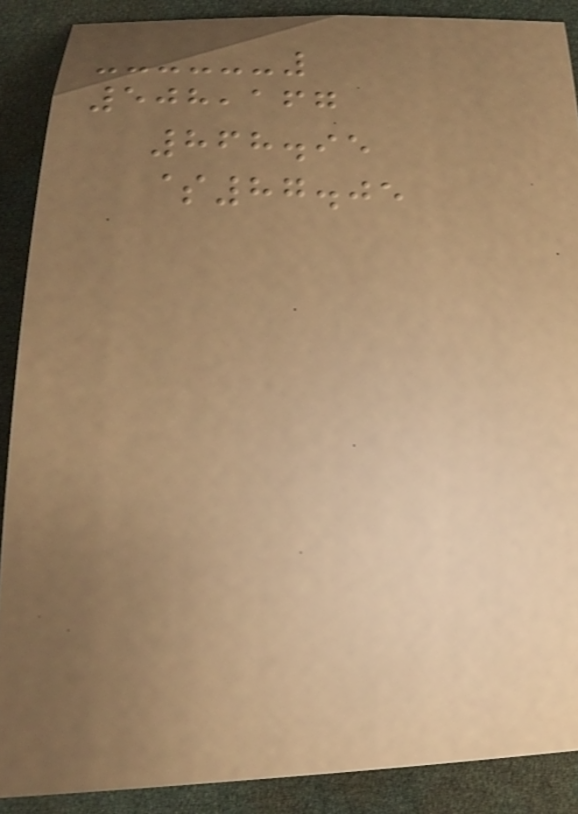508,167
868.95
$87.05
